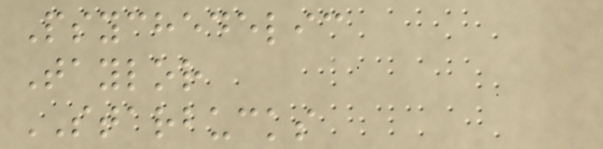Psychedelic
Taylor
STARBUCKS
